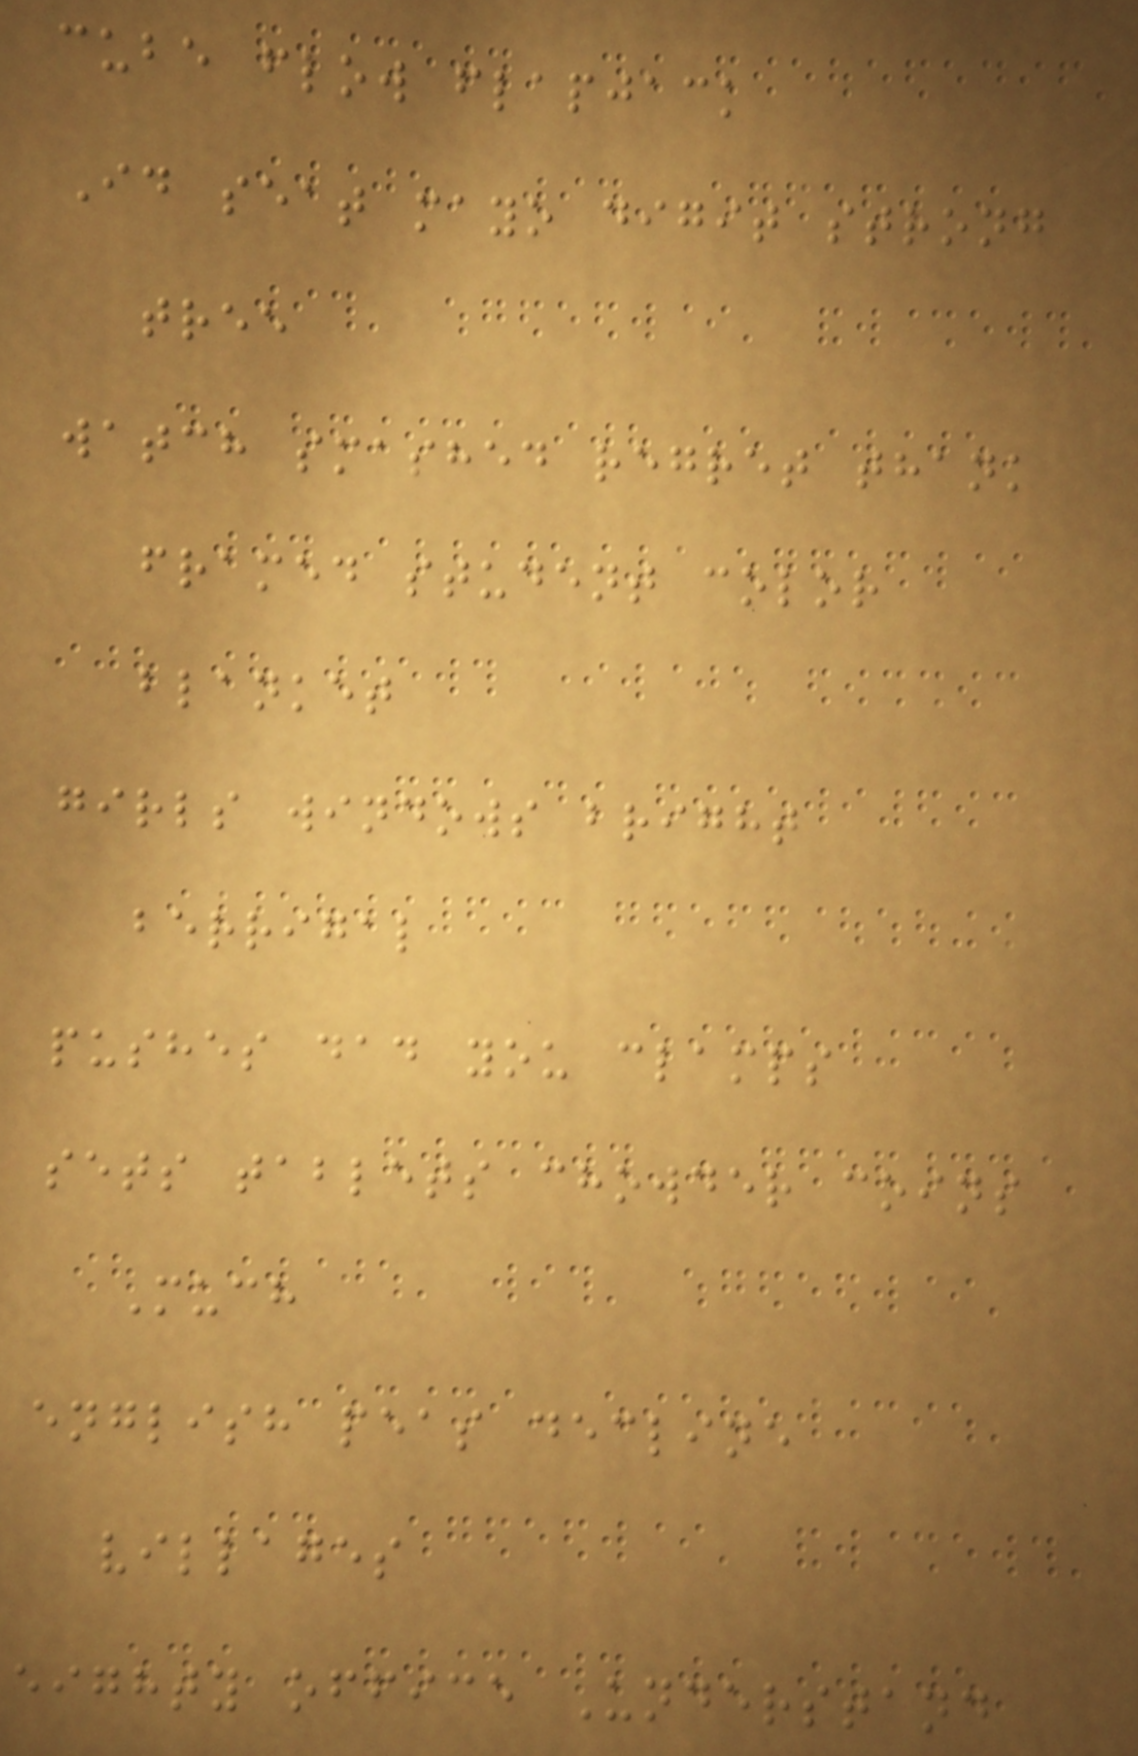cube flow flapjack
Id seat mayo digit strong
tree
watch smashed regret thank
framed student color
blanket
girls windows bright
berrigal
pushes dad you clamps
sets tablets chowder coins
Much
english peas decline
villages
eighty office Understand
